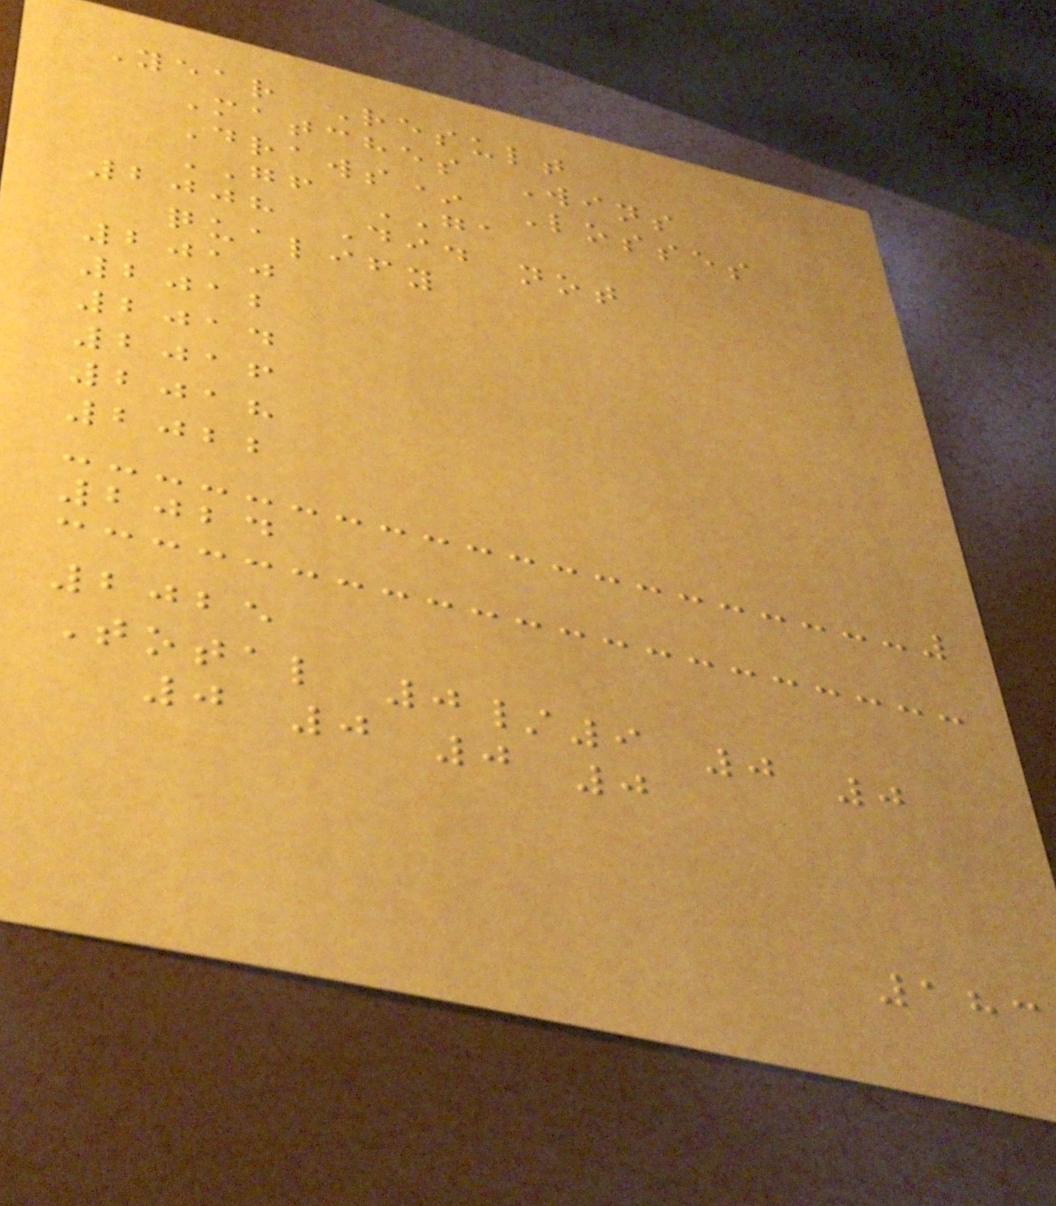Year Result
Matches Wins
Draws* Losses
GF GA
2008 Did not
qualify
2010
2012
2014
2016
2018
2022
2024
2025
Total 0/9 0 0
0 0 0 0
183
